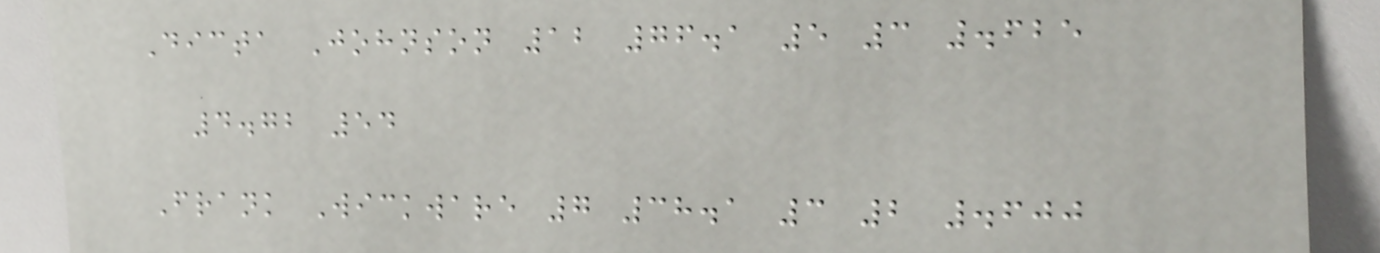Dicta Johnson 12 76.1 5 3 .625
4.72 54
Frank Wickware 7 38.1 3 2 .600
